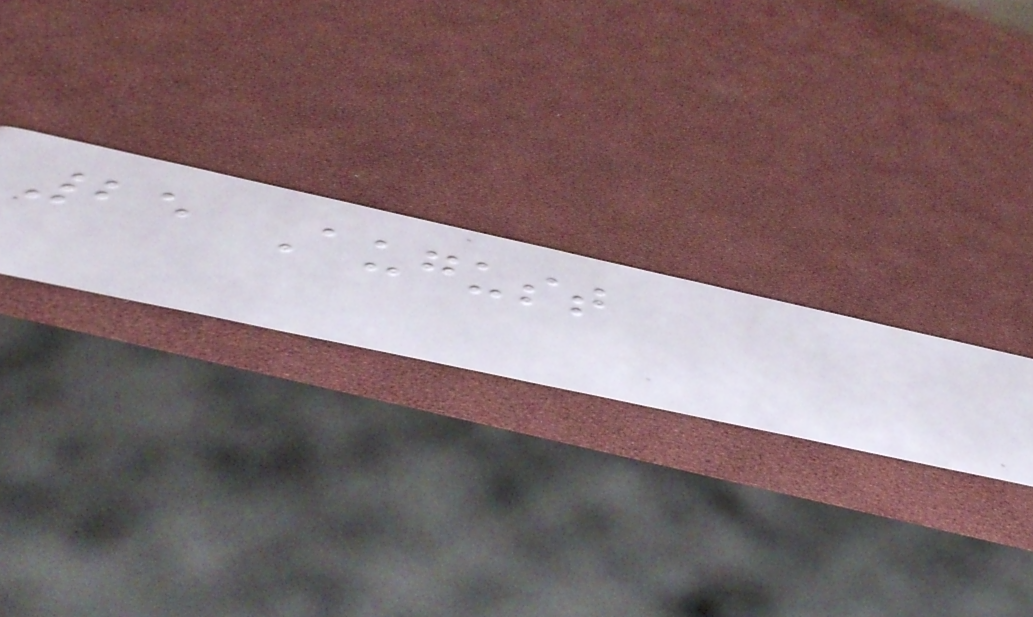25 August
